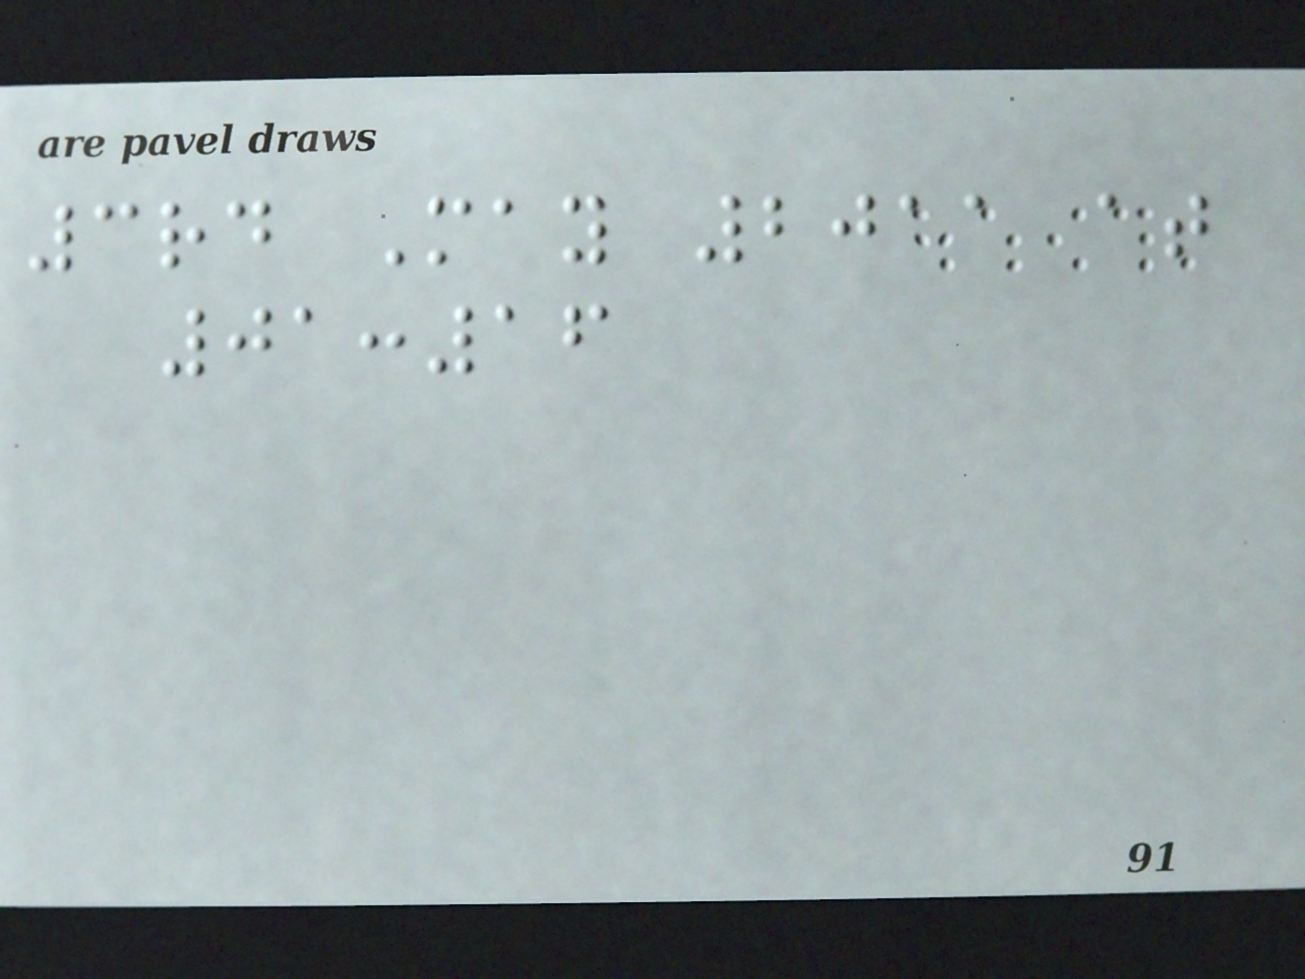3rd May 2011 at
01:16
